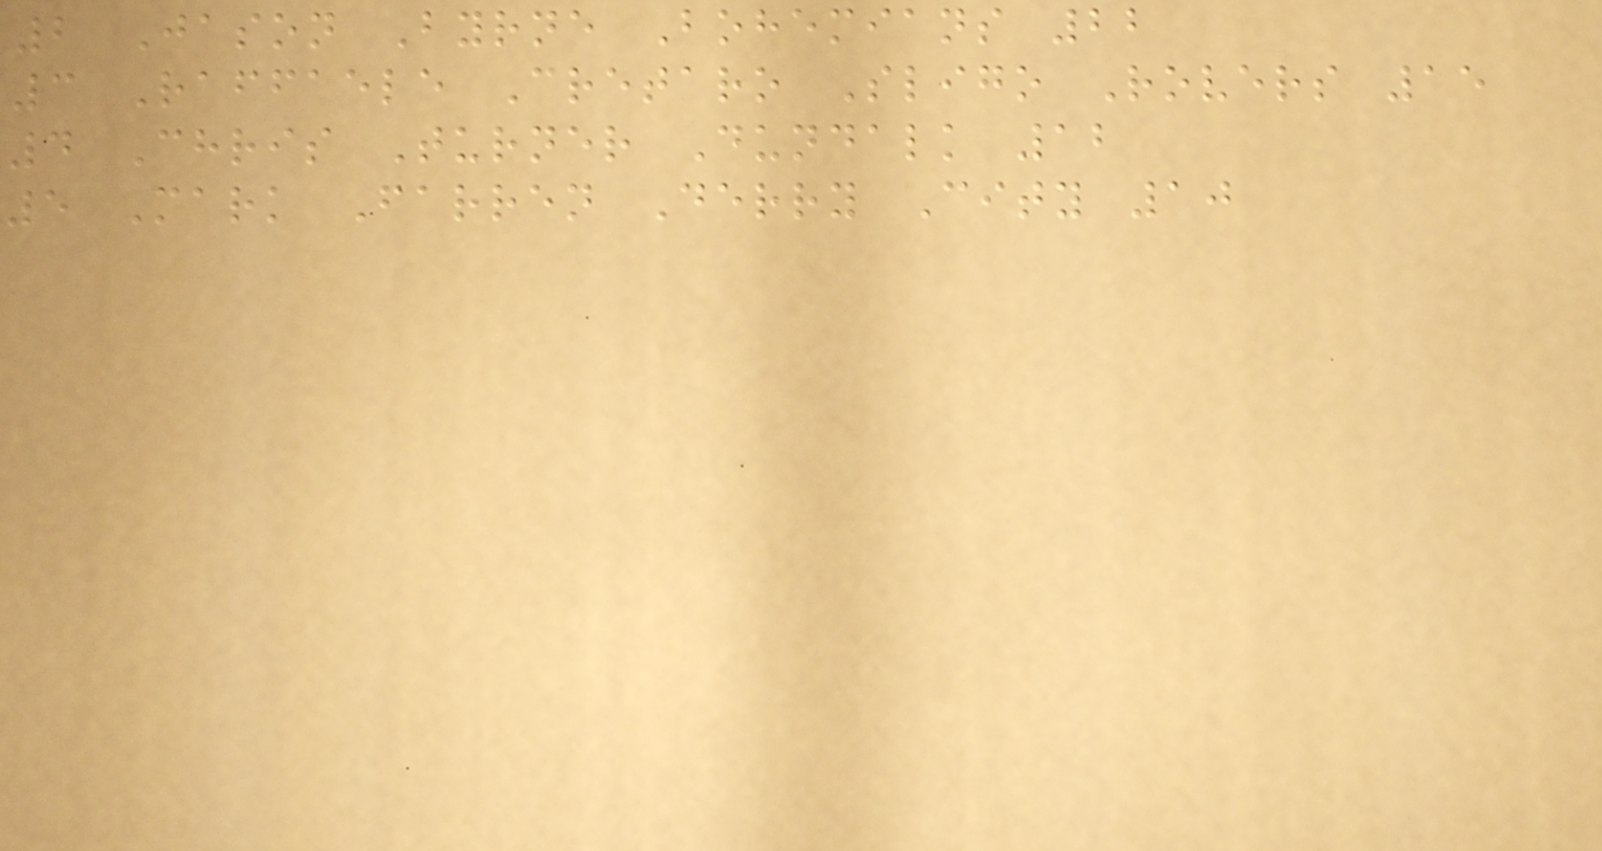2 Jason Byrne Bohemians 22
3 Raffaele Cretaro Sligo Rovers 15
4 Chris Turner Dundalk 12
5 Mark Farren Derry City 10
